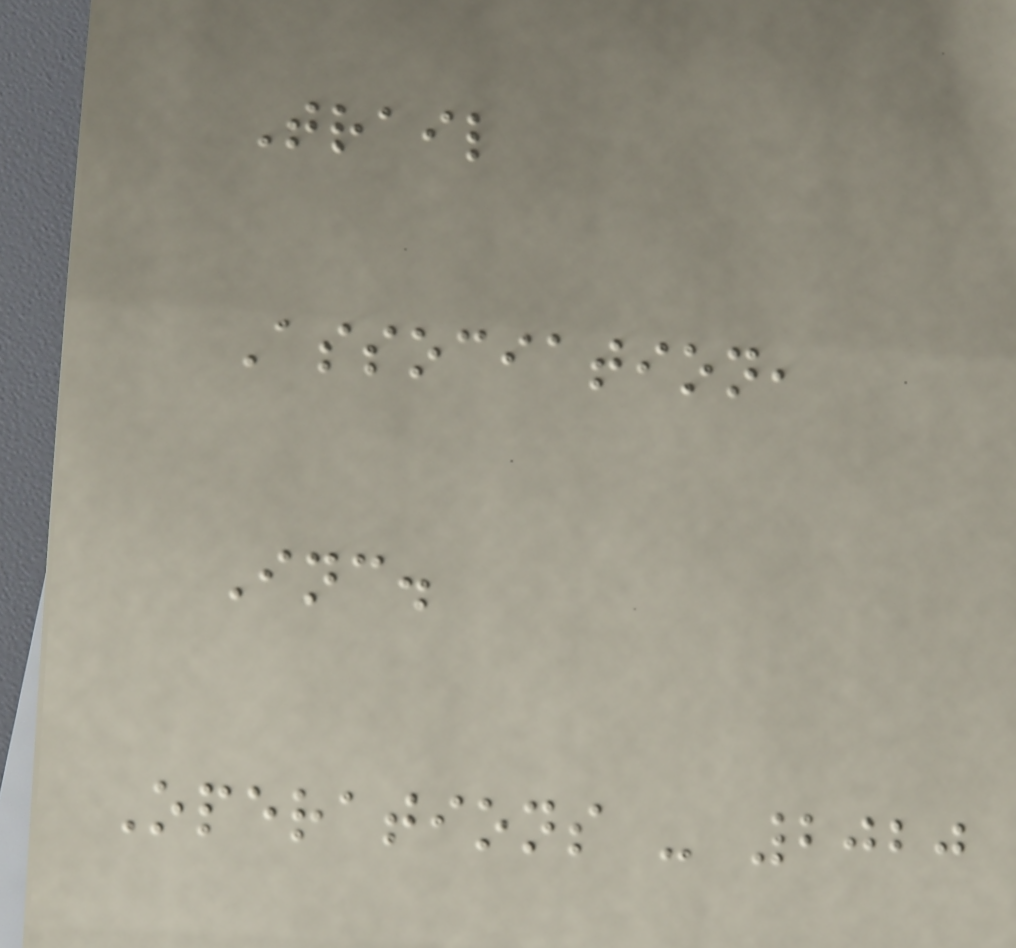Trail
Association,
Inc.
Operations - 2020
